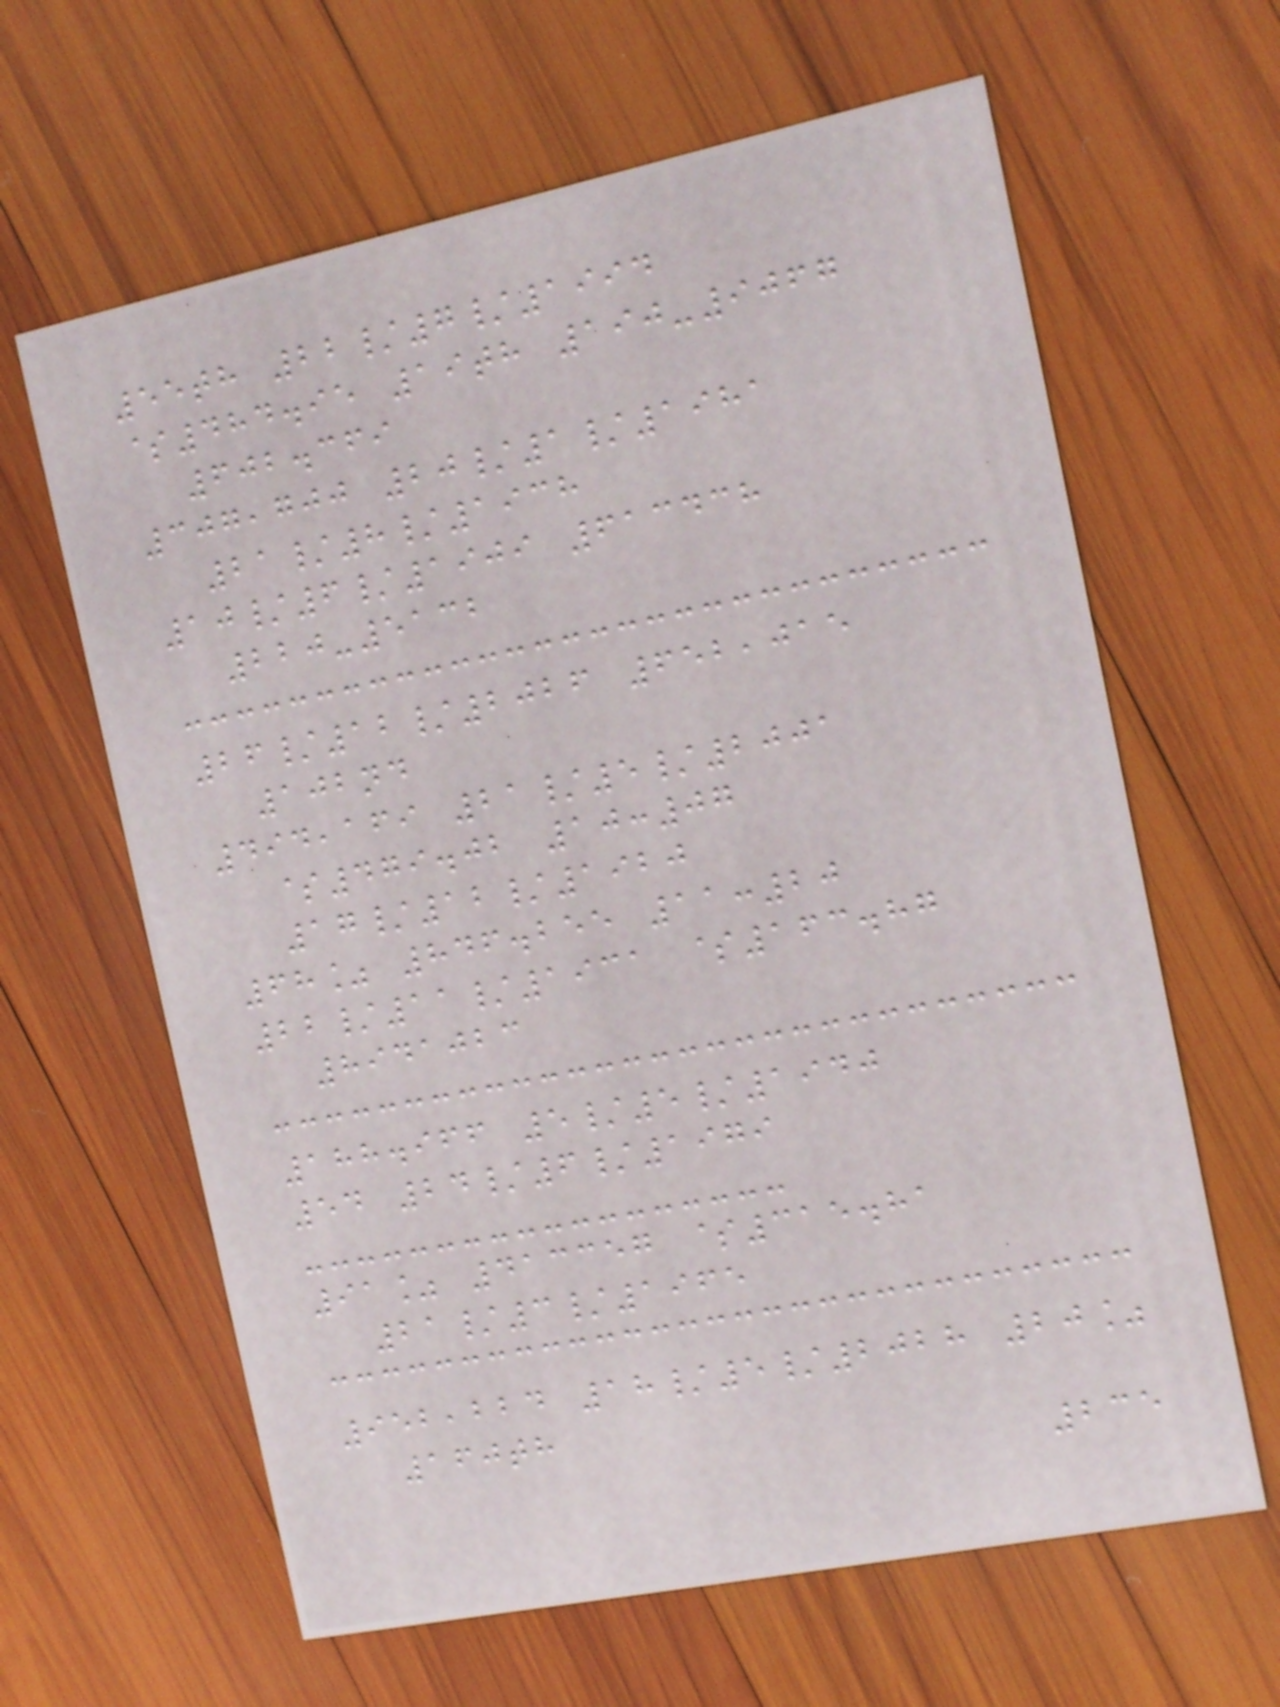55th 22/7/1994
$484.95 19th 190-9067
602.369
307,700 20/1/1981
21/8/1938
10/6/1909 613438
220-5132
26/12/2026 652,015
102nd
494,169 21/5/2001
$479.02 10:07
17/12/1920
68% 846.255 11:20
22/11/1931 $163.87
8941023
188.966 5/5/1940
54 24/6/1979
91% 413357 $315.81
21/3/1965
952,224 18/5/2028 20%
160th
235
